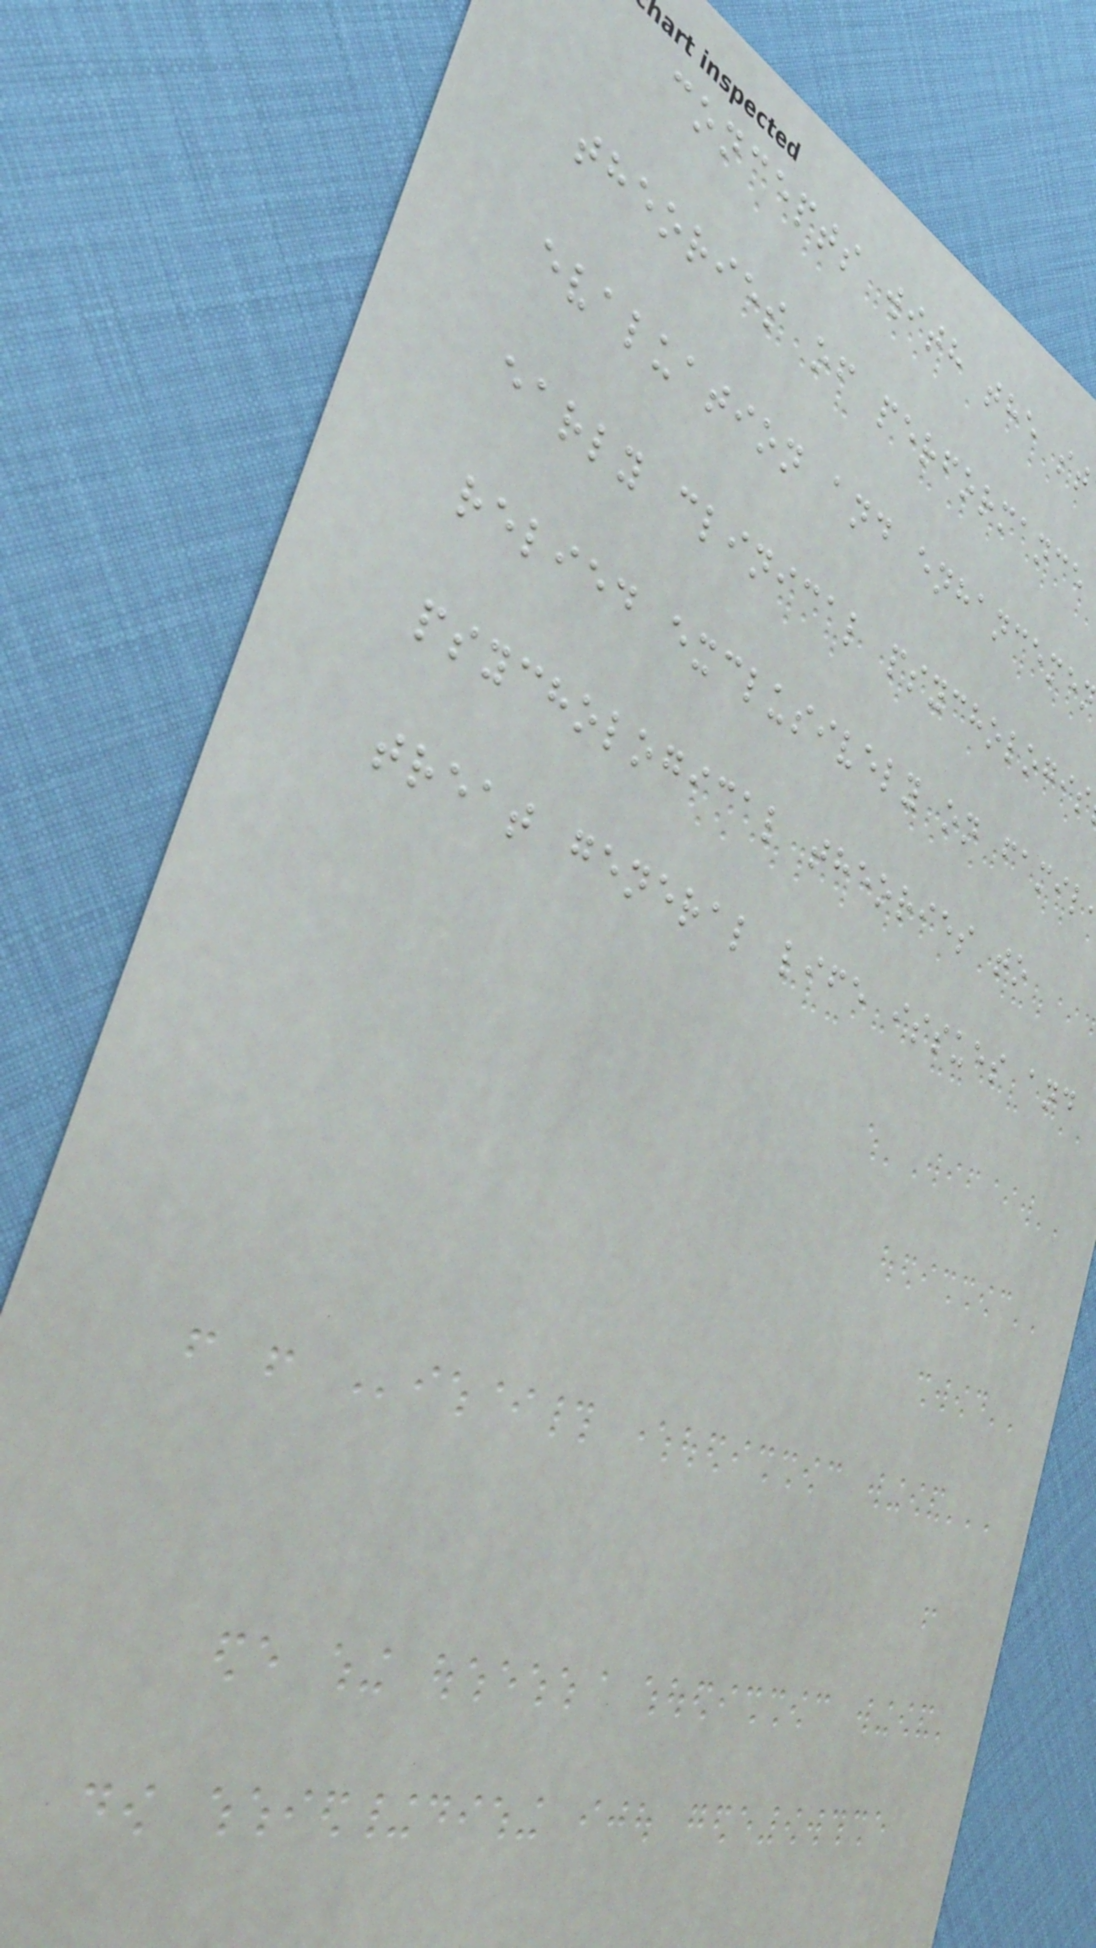concepts with the st
theories of performance
evaluation and enhanceme
early clinical psychologis
relied exclusively on famil
psychological theories to
treat general life issues and
